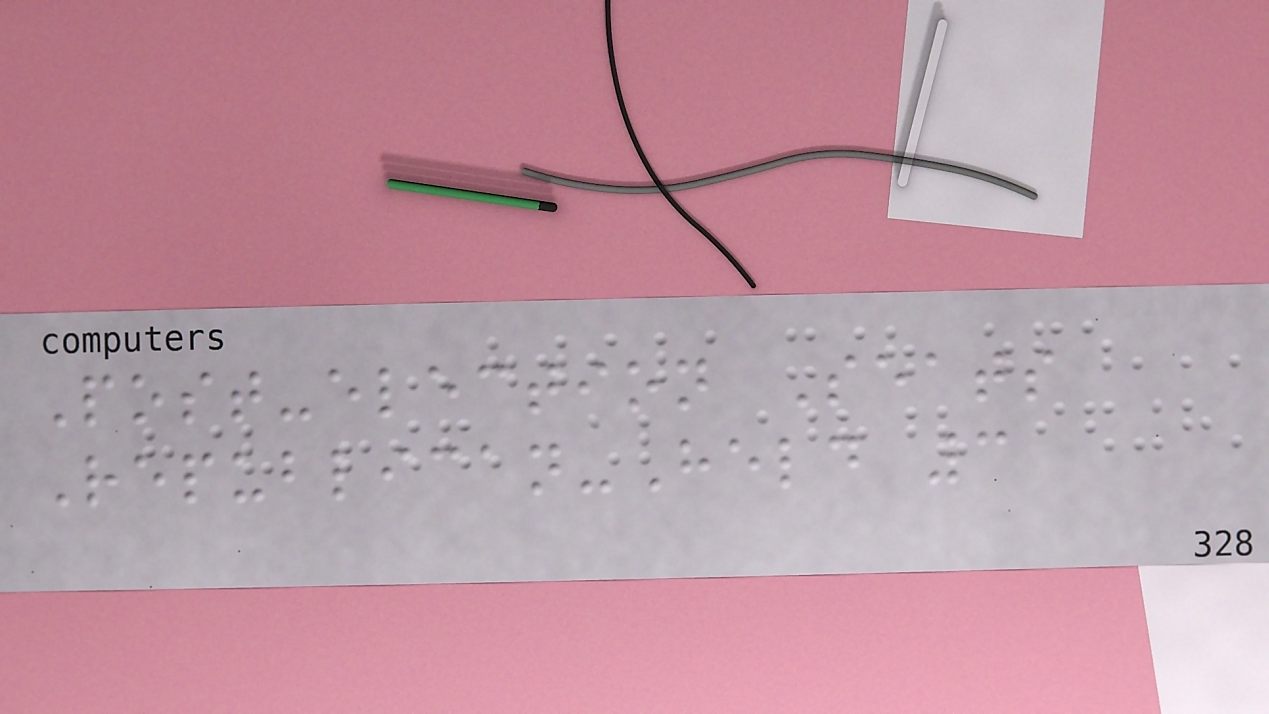Post-election Seats
Republican-Held 3
